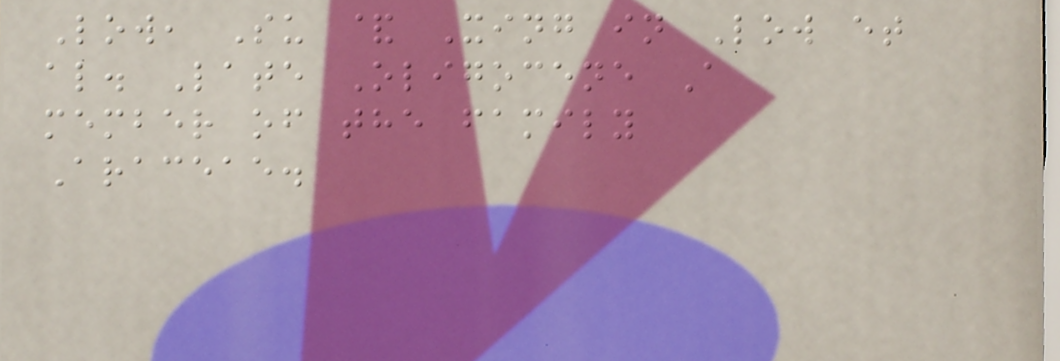Low, Su & Xing in Low et
al. Late Oligocene A
member of the family
Araceae.
